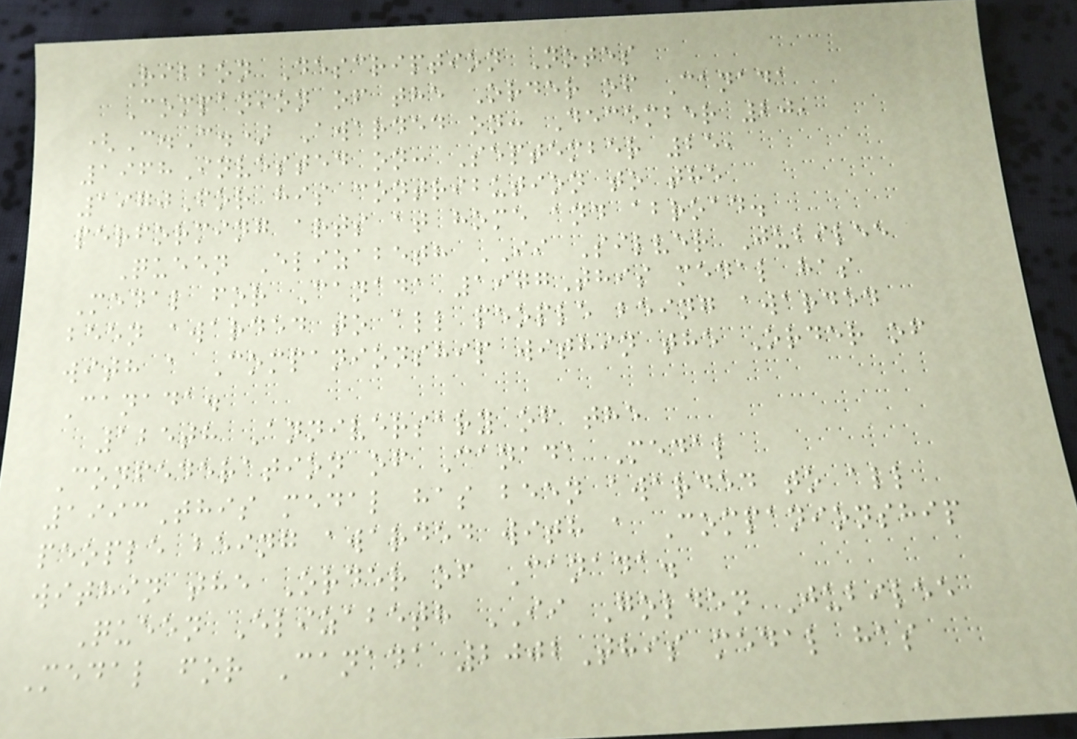Ribbon Description Notes
Companion of the Order of Canada
(C.C.) Awarded on: December 20,
1968Invested on: September 25,
1970For his contribution to the
performing arts at home and abroad.
Queen Elizabeth II Silver Jubilee
Medal for Canada 1977This medal has
been awarded to all people being awarded
with a Companionship within the Order of
Canada.
125th Anniversary of the
Confederation of Canada Medal
1993This medal has been awarded to all
people being awarded with a Companionship
within the Order of Canada.
Queen Elizabeth II Golden Jubilee
Medal for Canada 2002This medal has
